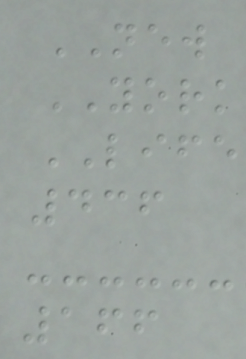NEW
YORK
LIFE
436
166
